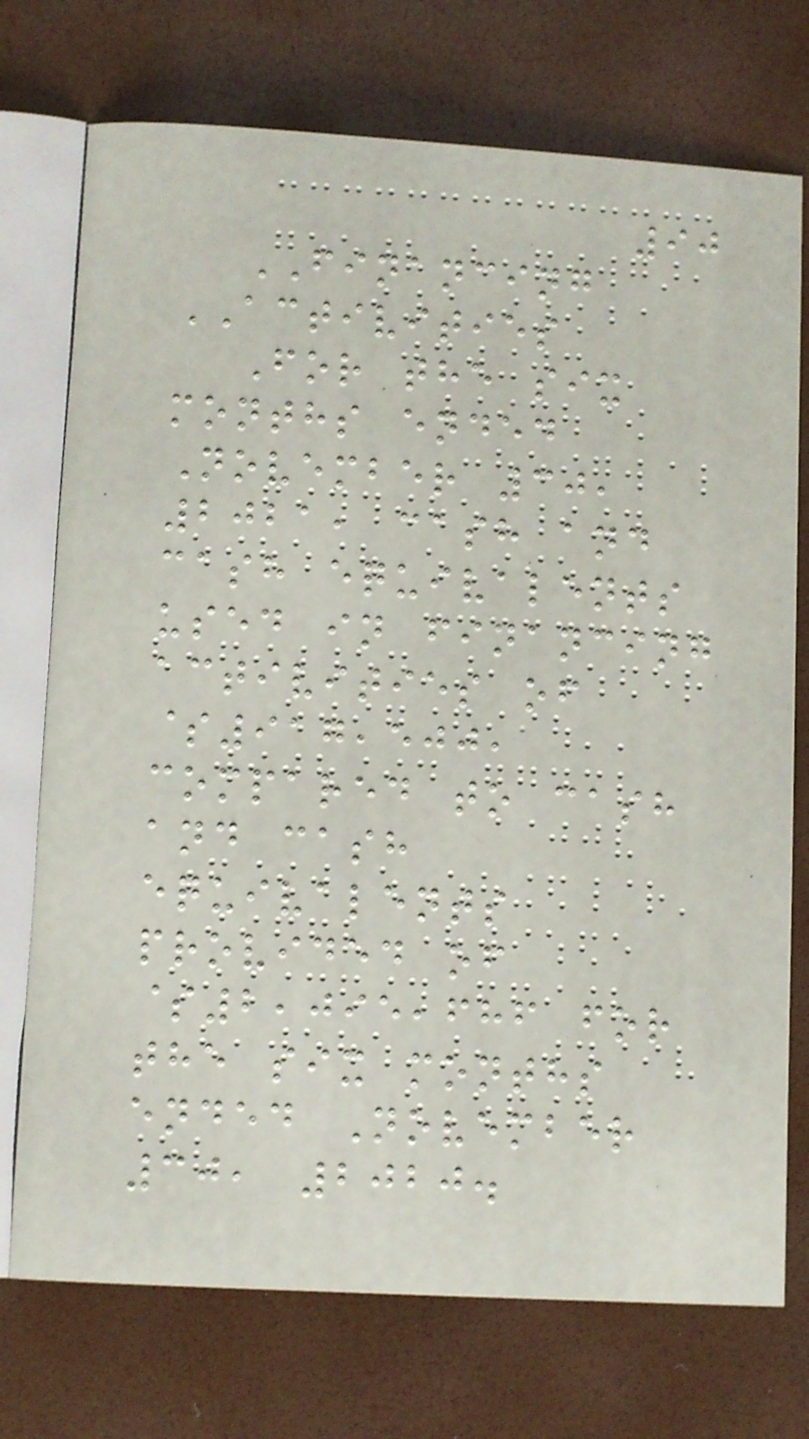90
FINANCING
ACTIVITIES
For the six
months ended
November 30,
2021, cash and
cash equivalents
used in financing
activities of
$917,500,
compared to cash
and cash
equivalents
provided of
$2,095,686 for
the six months
ended November
30, 2020.
